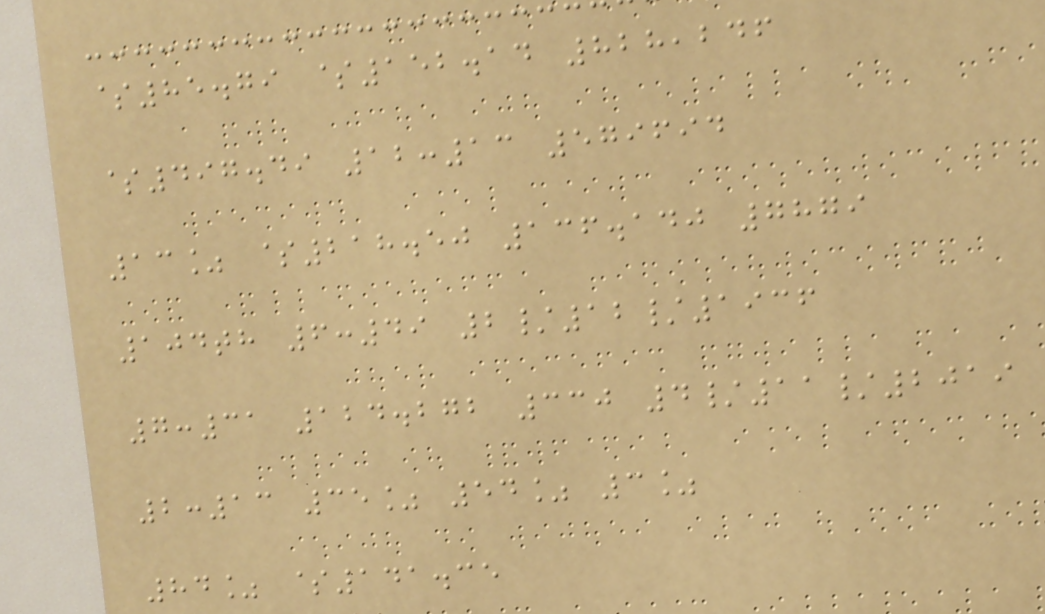$85.79 $152.14 828,246
$497.49 12:13 579694
13% $218.50 136.140 7879
104th 6:49 2/12/1936
7:31 124.272 330 4/11/2019
2:13 35% 54% 3%
84% $141.35
